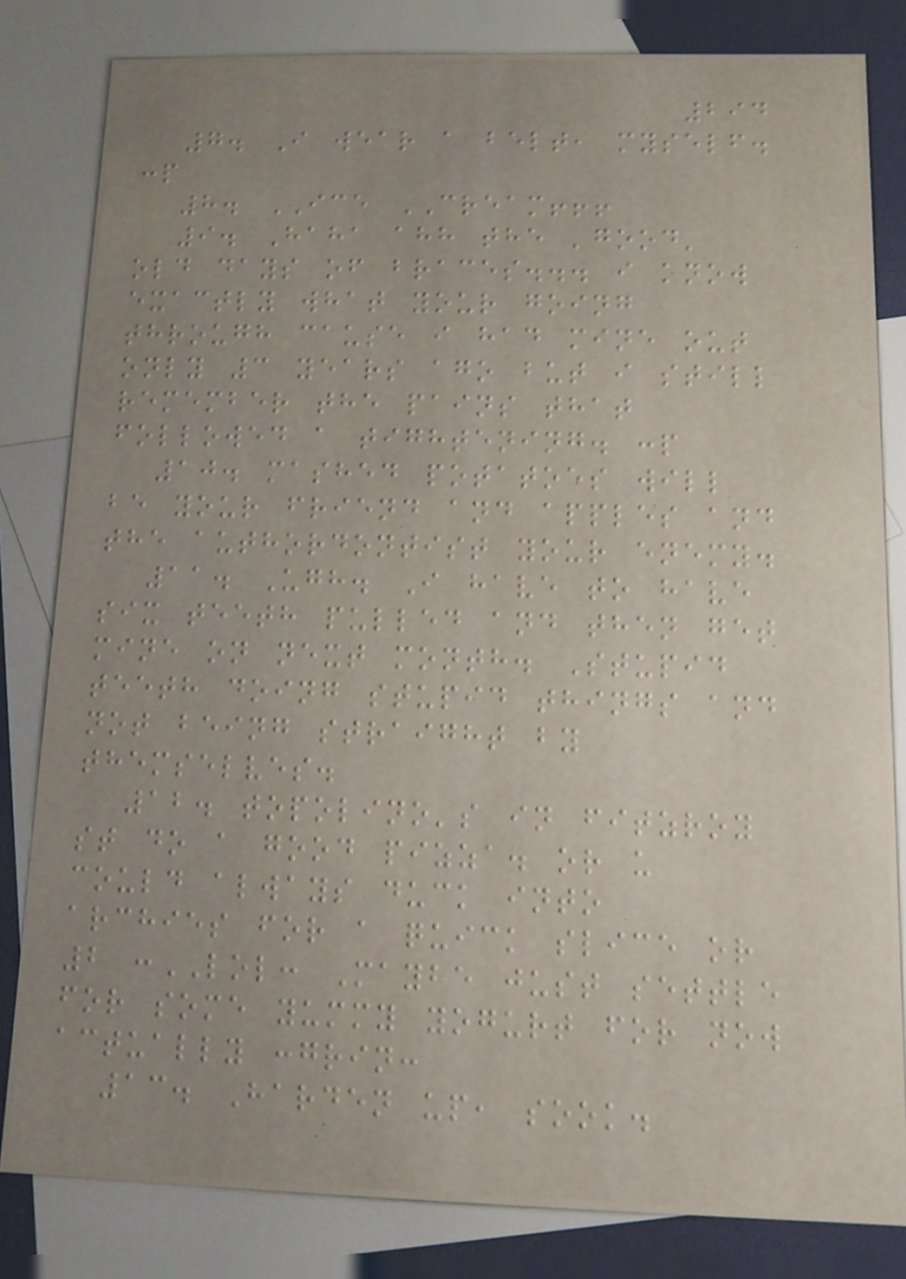294
7. I wear a belt, myself.
:p
8. ICE CREAM!!!
9. Haha ahh the 'good'
old days of braces... i know
exactly what your going
through cause i had mine out
only 3 years ago but i still
remember the pains that
followed a tightening. :p
10. mashed potatoes will
be your friend and apples and
the authordontist your enemy.
11. Ugh. I have to have
six teeth pulled and then get
mine on next month. Stupid
teeth doing stupid things and
not being straight by
themselves.
12. topolino's in fitzroy
st do a good pizza. or u
could always duck into
archies for a quick slice or
2 :LOL: Maybe just settle
for some yummy yogurt for now
actually :grin:
13. Harden up, sook.
